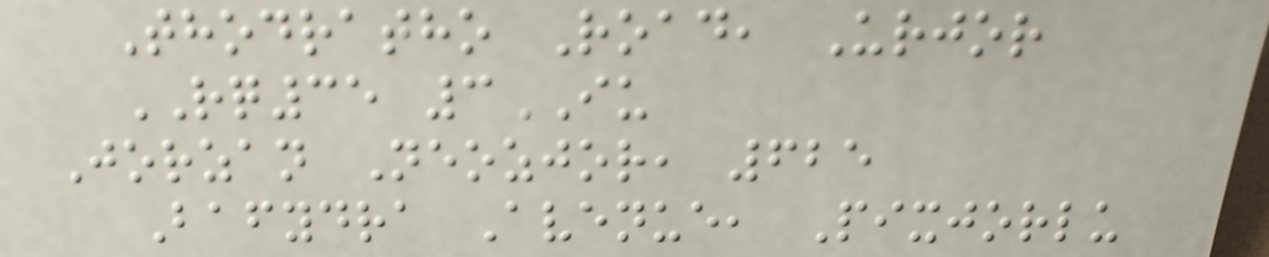Thodratho Road, Urjor
RQ35 3IU
Jorzan Neozjor, 625
Bafydra Avenue, Pixjorlu
